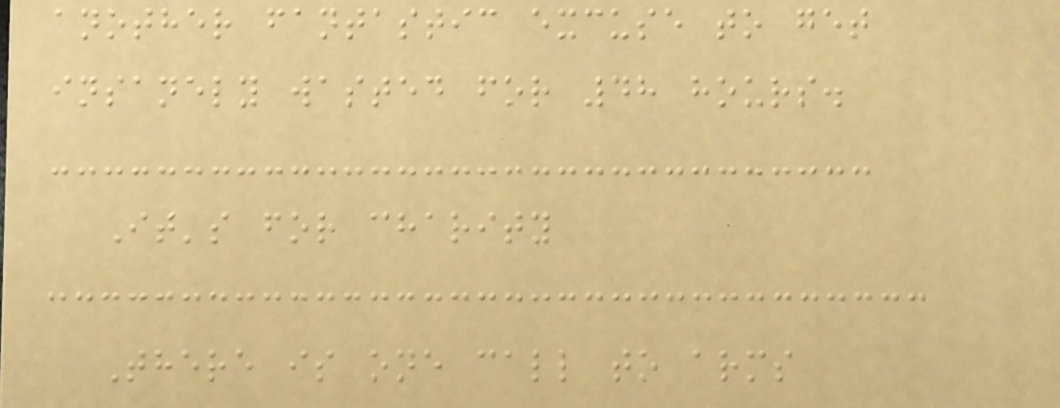another fantastic excuse to get
insanely wasted for 48 hours.
It's for charity
There is one call to arms
